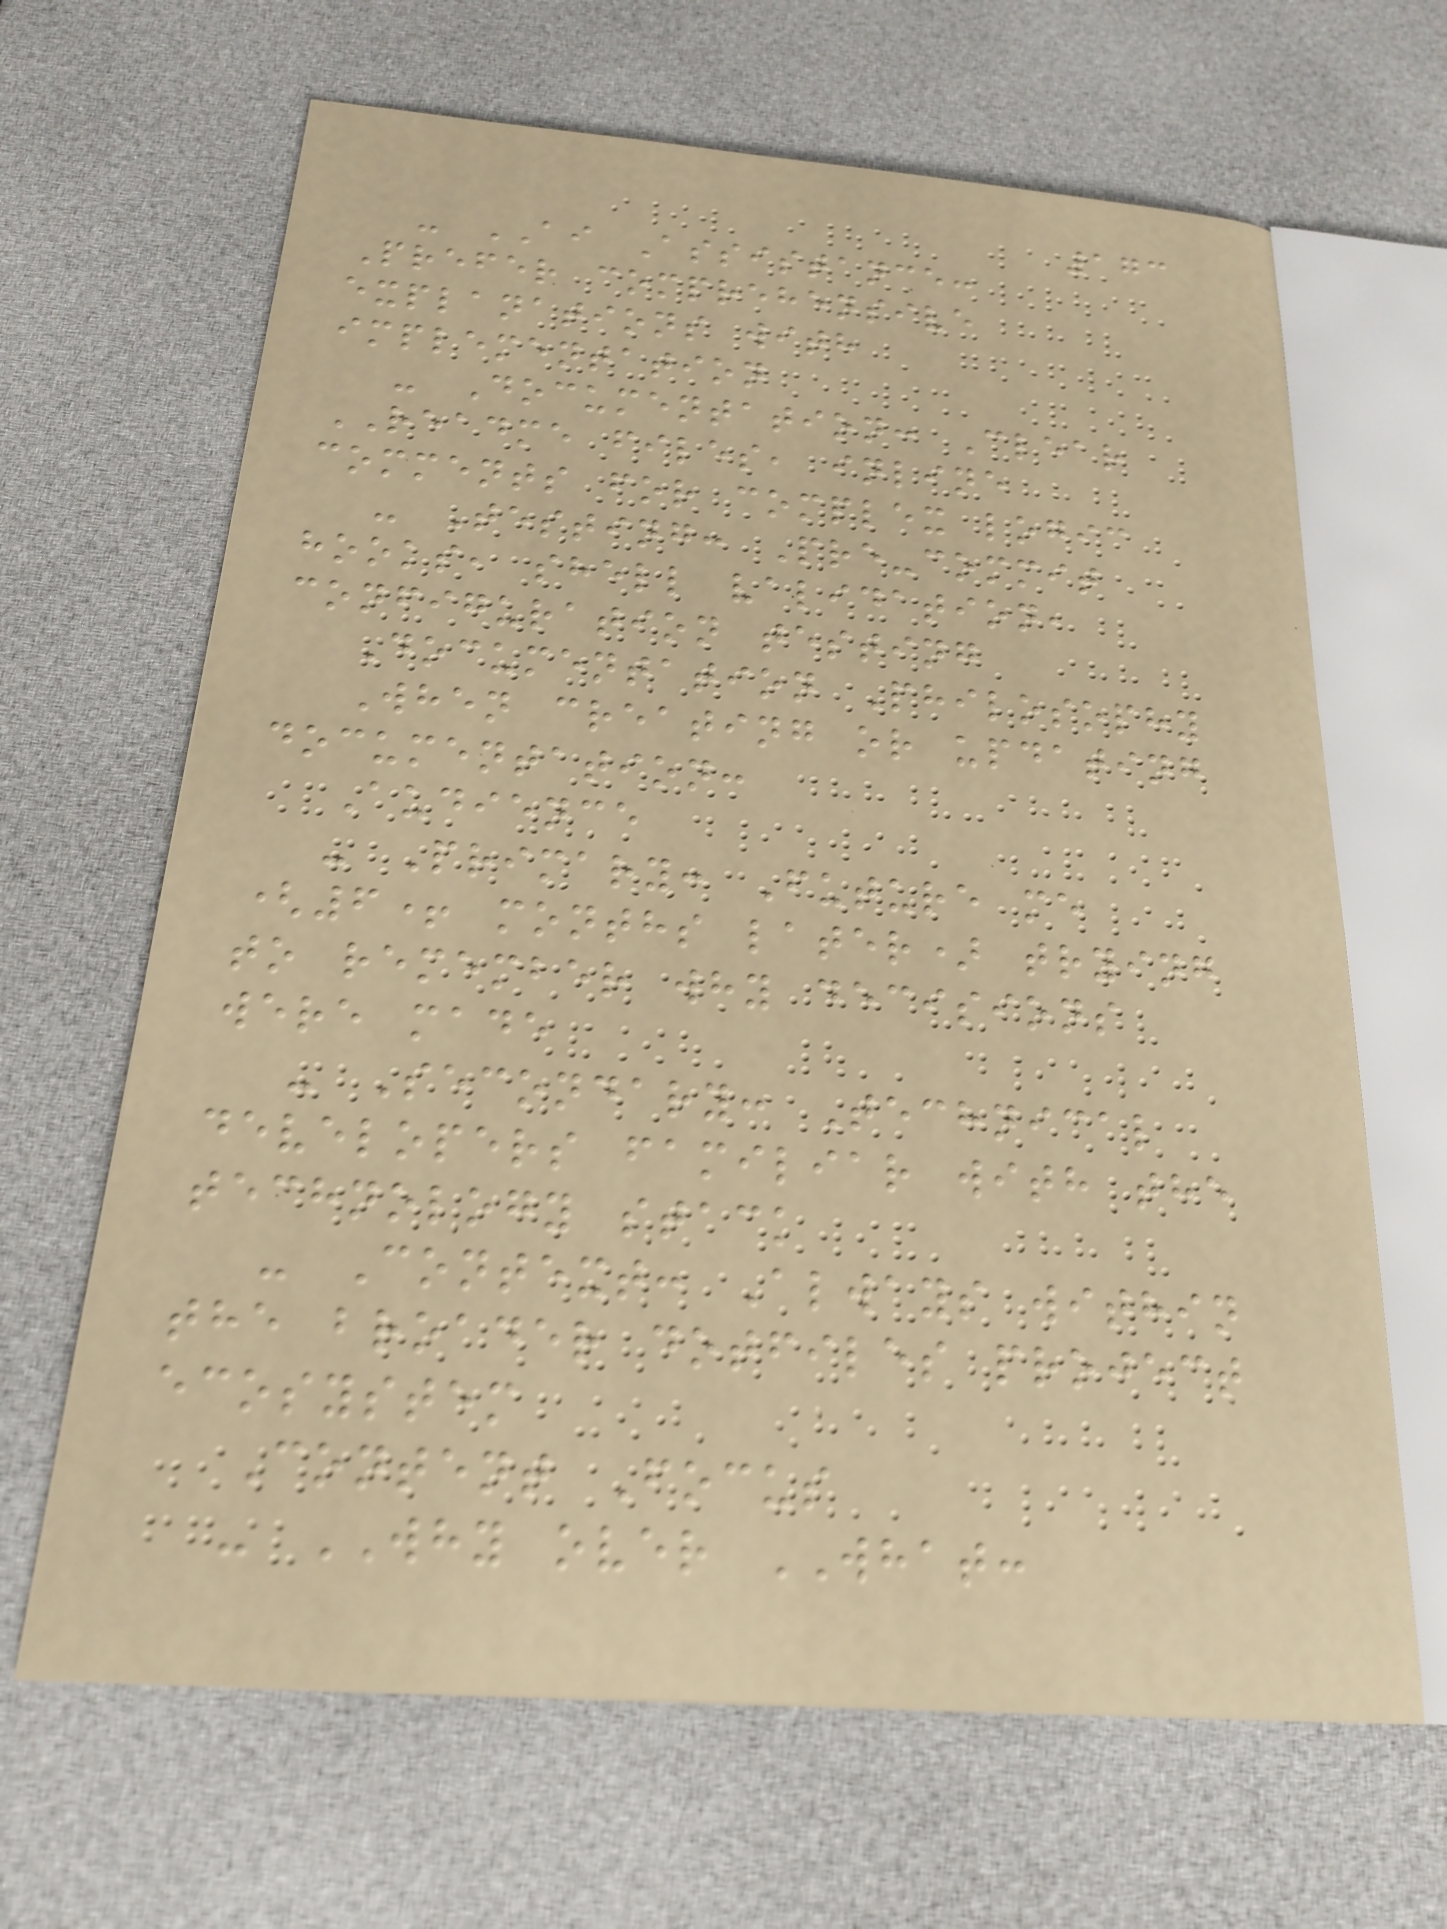173
- AI Assistance:
Prefer comprehensive
explanations with
implementation
- Documentation: Clear
README files, inline
comments for complex logic
- Testing: Pre-commit
hooks, shell validation,
configuration testing
Documentation Philosophy
When creating or updating
documentation:
Audience
- Primary: Future me
(6+ months later) trying
to remember why decisions
were made
- Secondary: Technical
developers familiar with the
technology stack
- Context: Always within
the broader dotfiles project
ecosystem
Content Focus
- WHY over WHAT:
